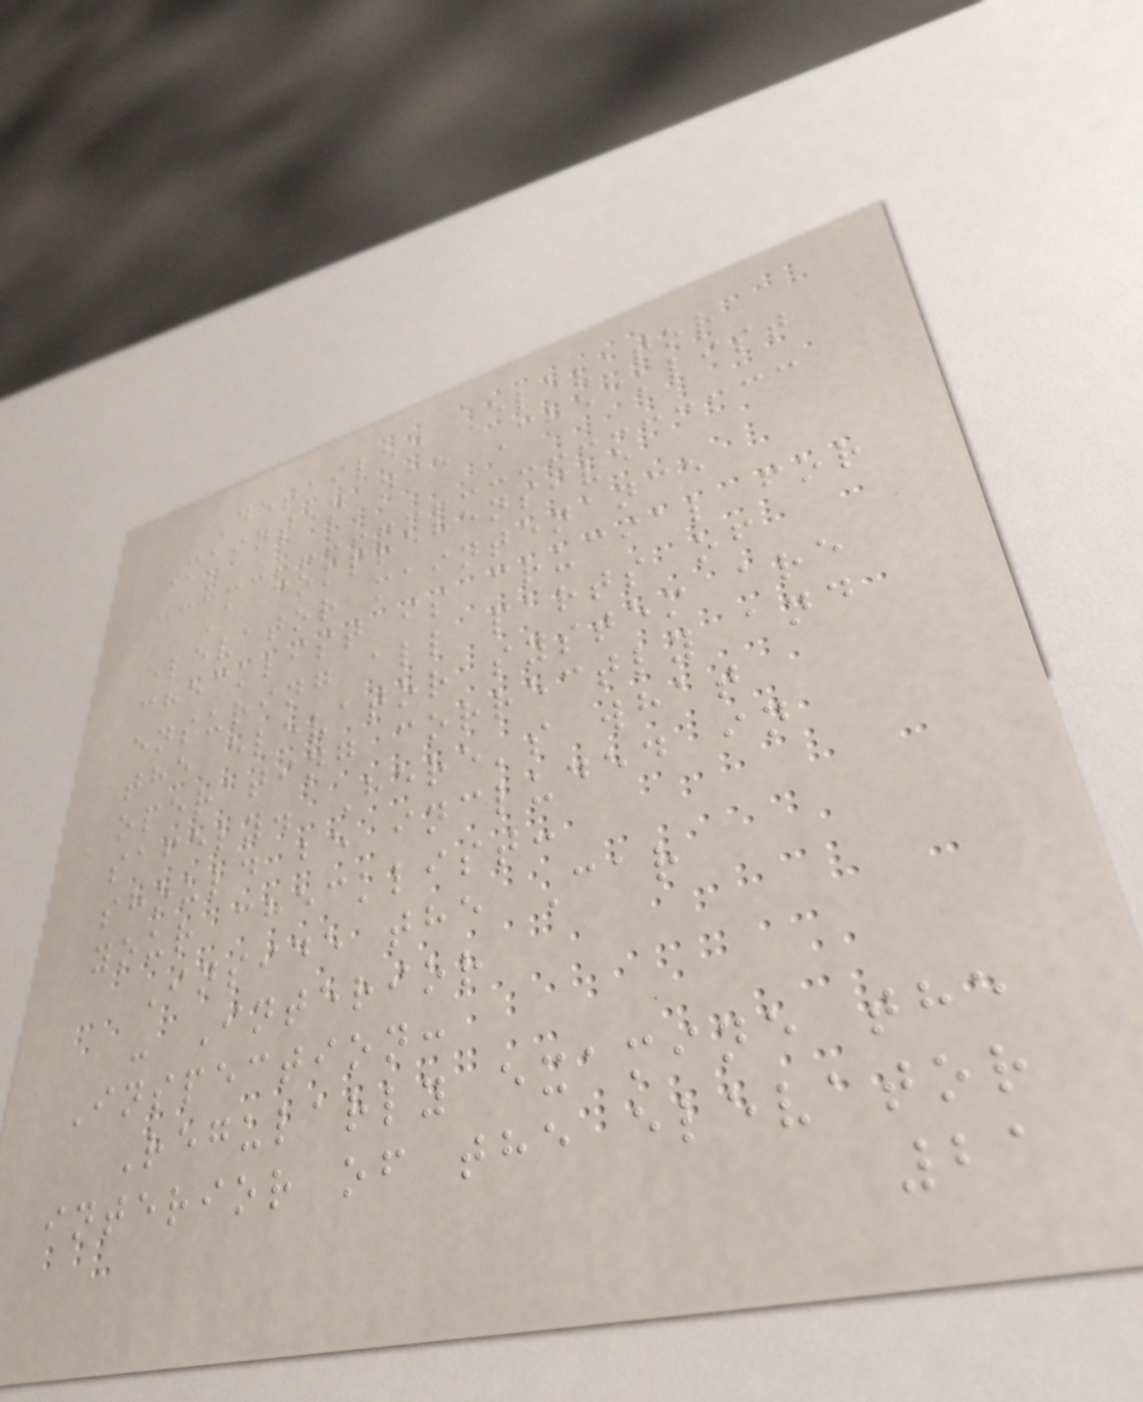Detailed Elevator
Maintenance Checklist
A comprehensive
elevator maintenance
checklist is crucial for
ensuring all parts of
the elevator system are
operating correctly and
safely. Here's what
should be included in
your checklist:
Inside the Car
- Interior
Inspection:
Regularly examine the
interior of the elevator
21
